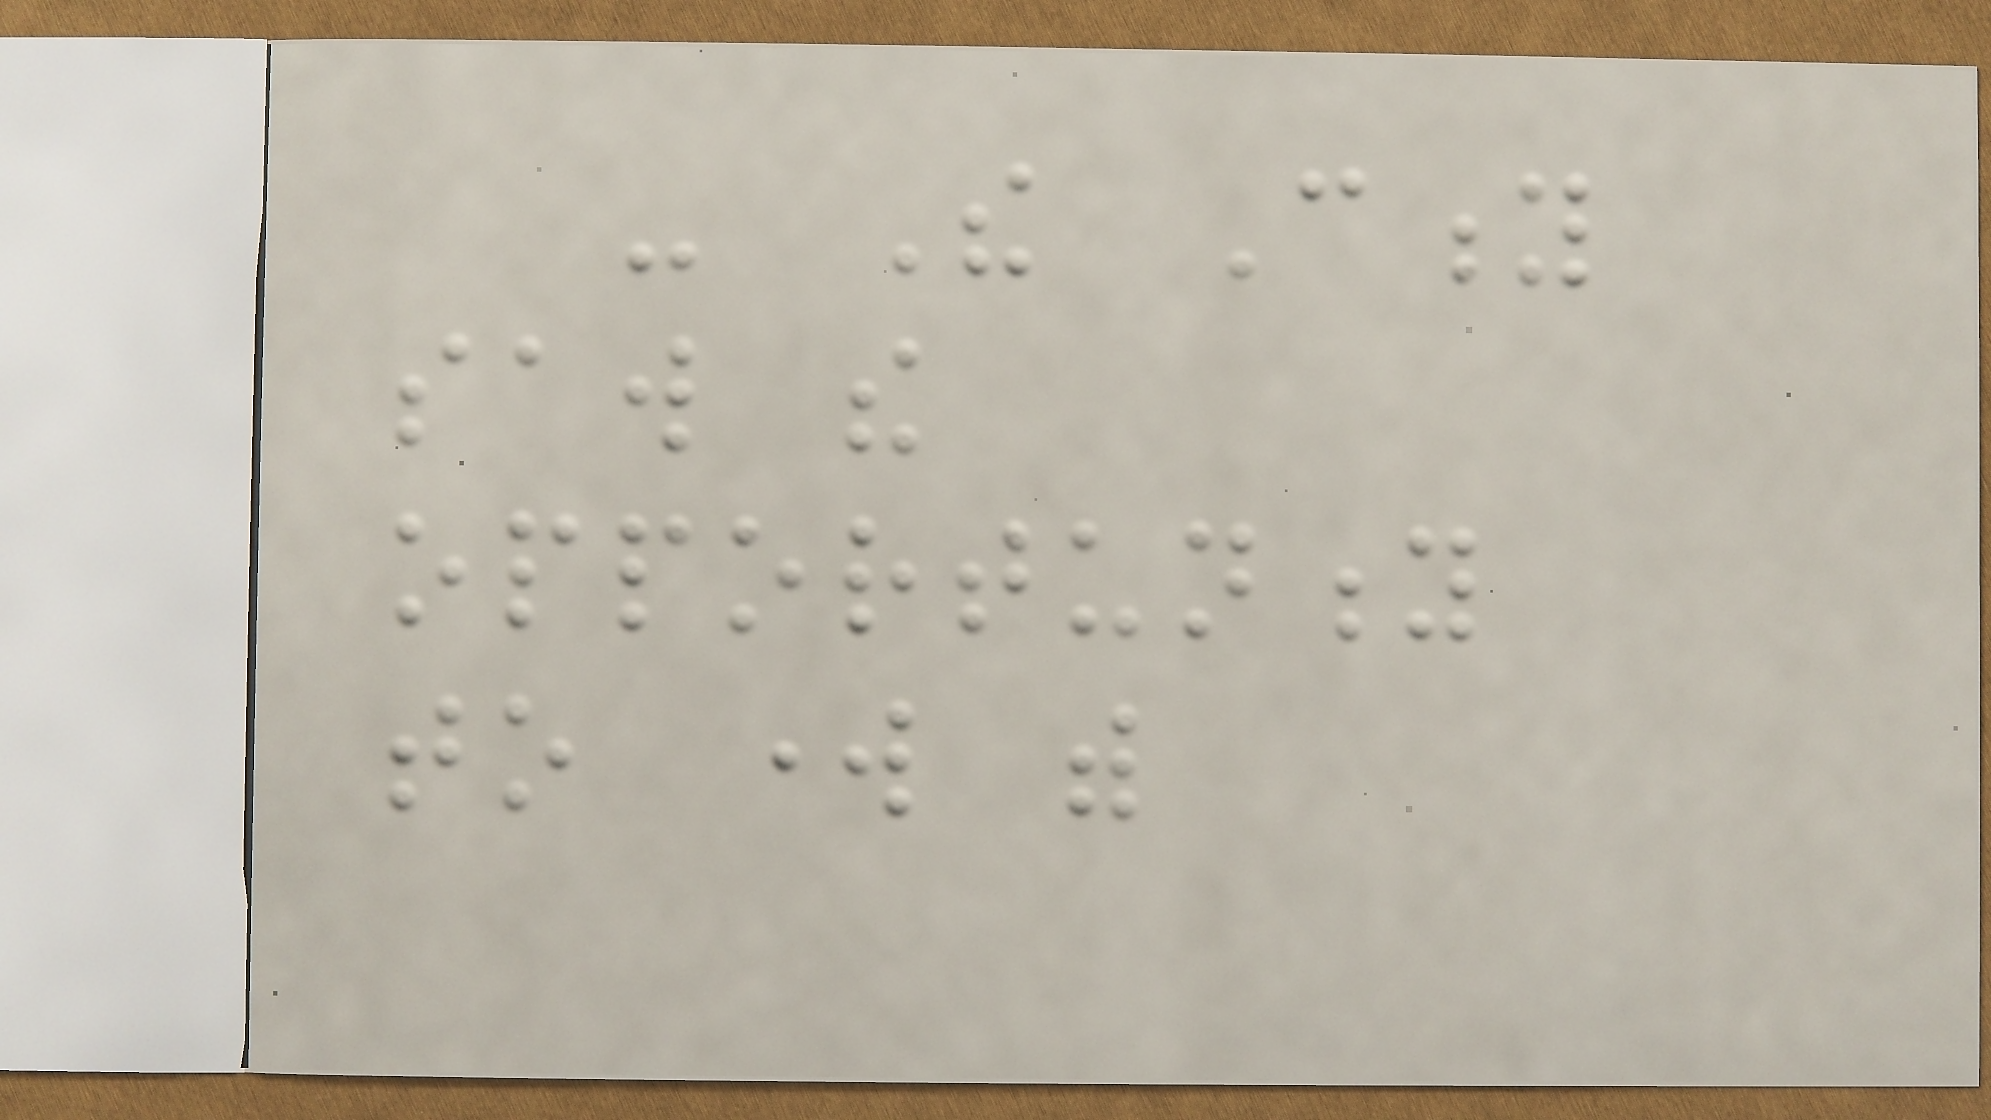- The City
saw the
opportunity
to work with
